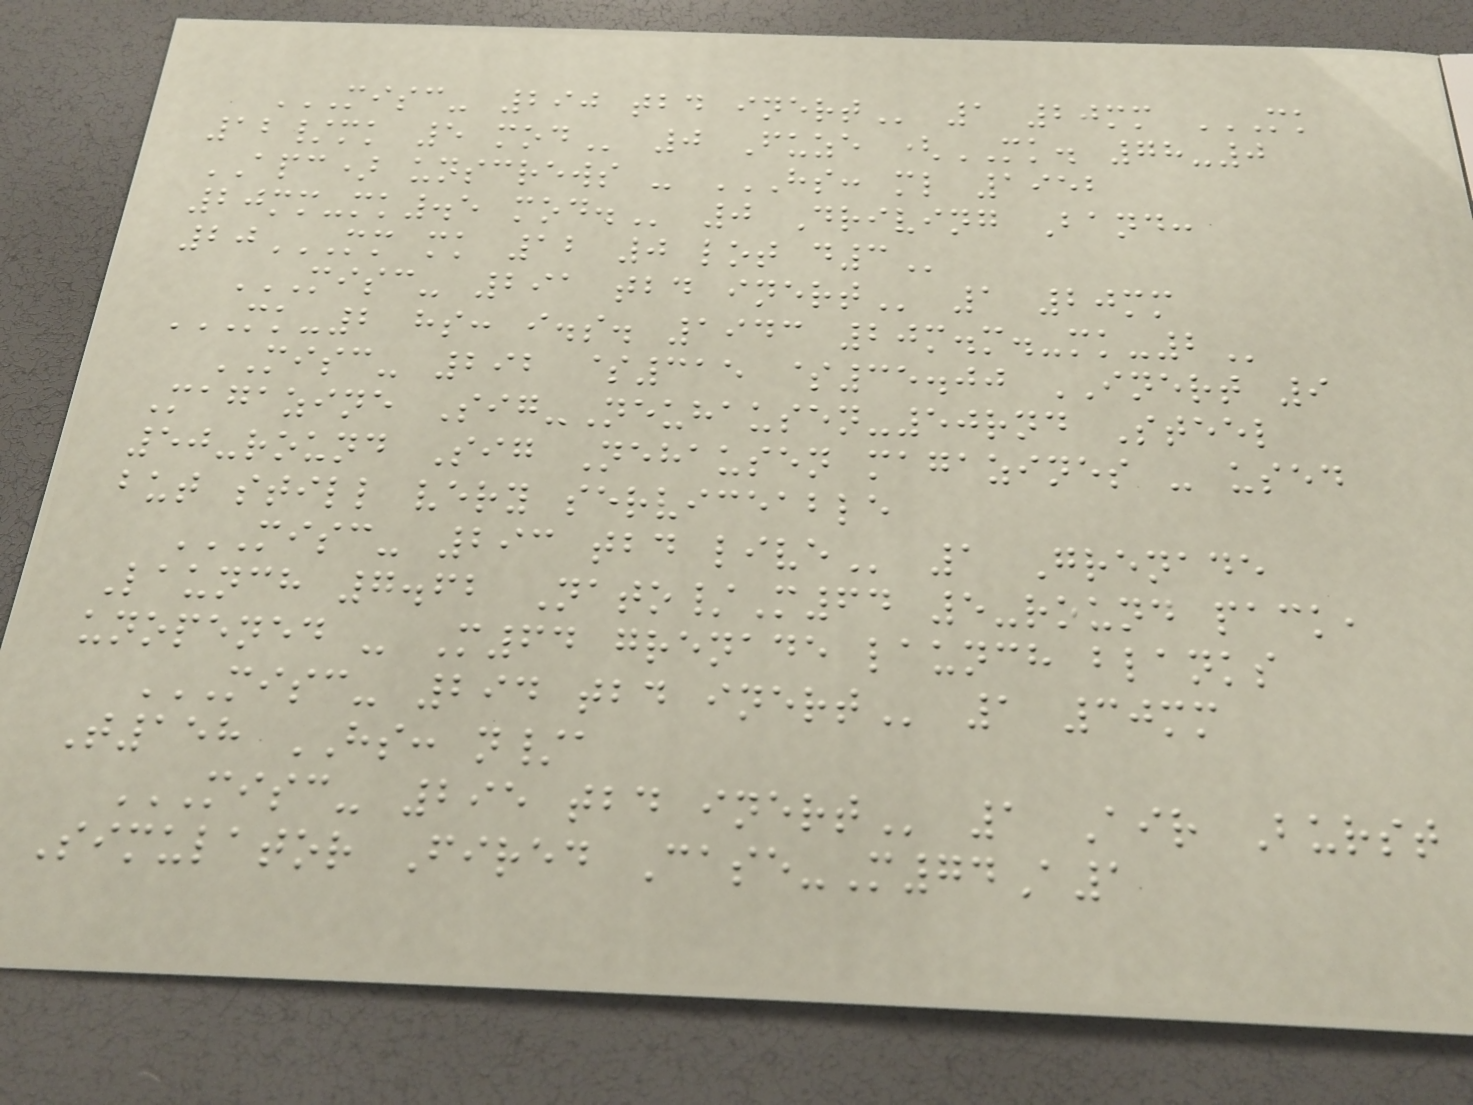MISC- 290 TBD INERT 1 20mm MK
12/MK 5 MOD 0 Fuze (MK. 78-0
APC) unscrews - HS: ML 1952
20MM-MK.5 MOD. 0 Driving Band:
20MM MK 12 0 LOT D3
MISC- 291 TBD INERT 1 20mm
MK-2 HS: I.S. 1943 20M.M.-MK-2
MISC- 292 $315 $35.00 INERT 9
Magazine Sig-Neuhausen-50rnd Steel
50-round Sig Nehausen magazines - used
but still very serviceable
MISC- 293 TBD LIVE 1 Grenade
Launch 7.62 Nato/M64 5-round pack,
unopened - M64 grenade launch blanks
MISC- 294 TBD INERT 1 30mm
T158 HS: n/a
MISC- 295 TBD INERT 1 Air Burst
Simulator Fired Case-M74A1
